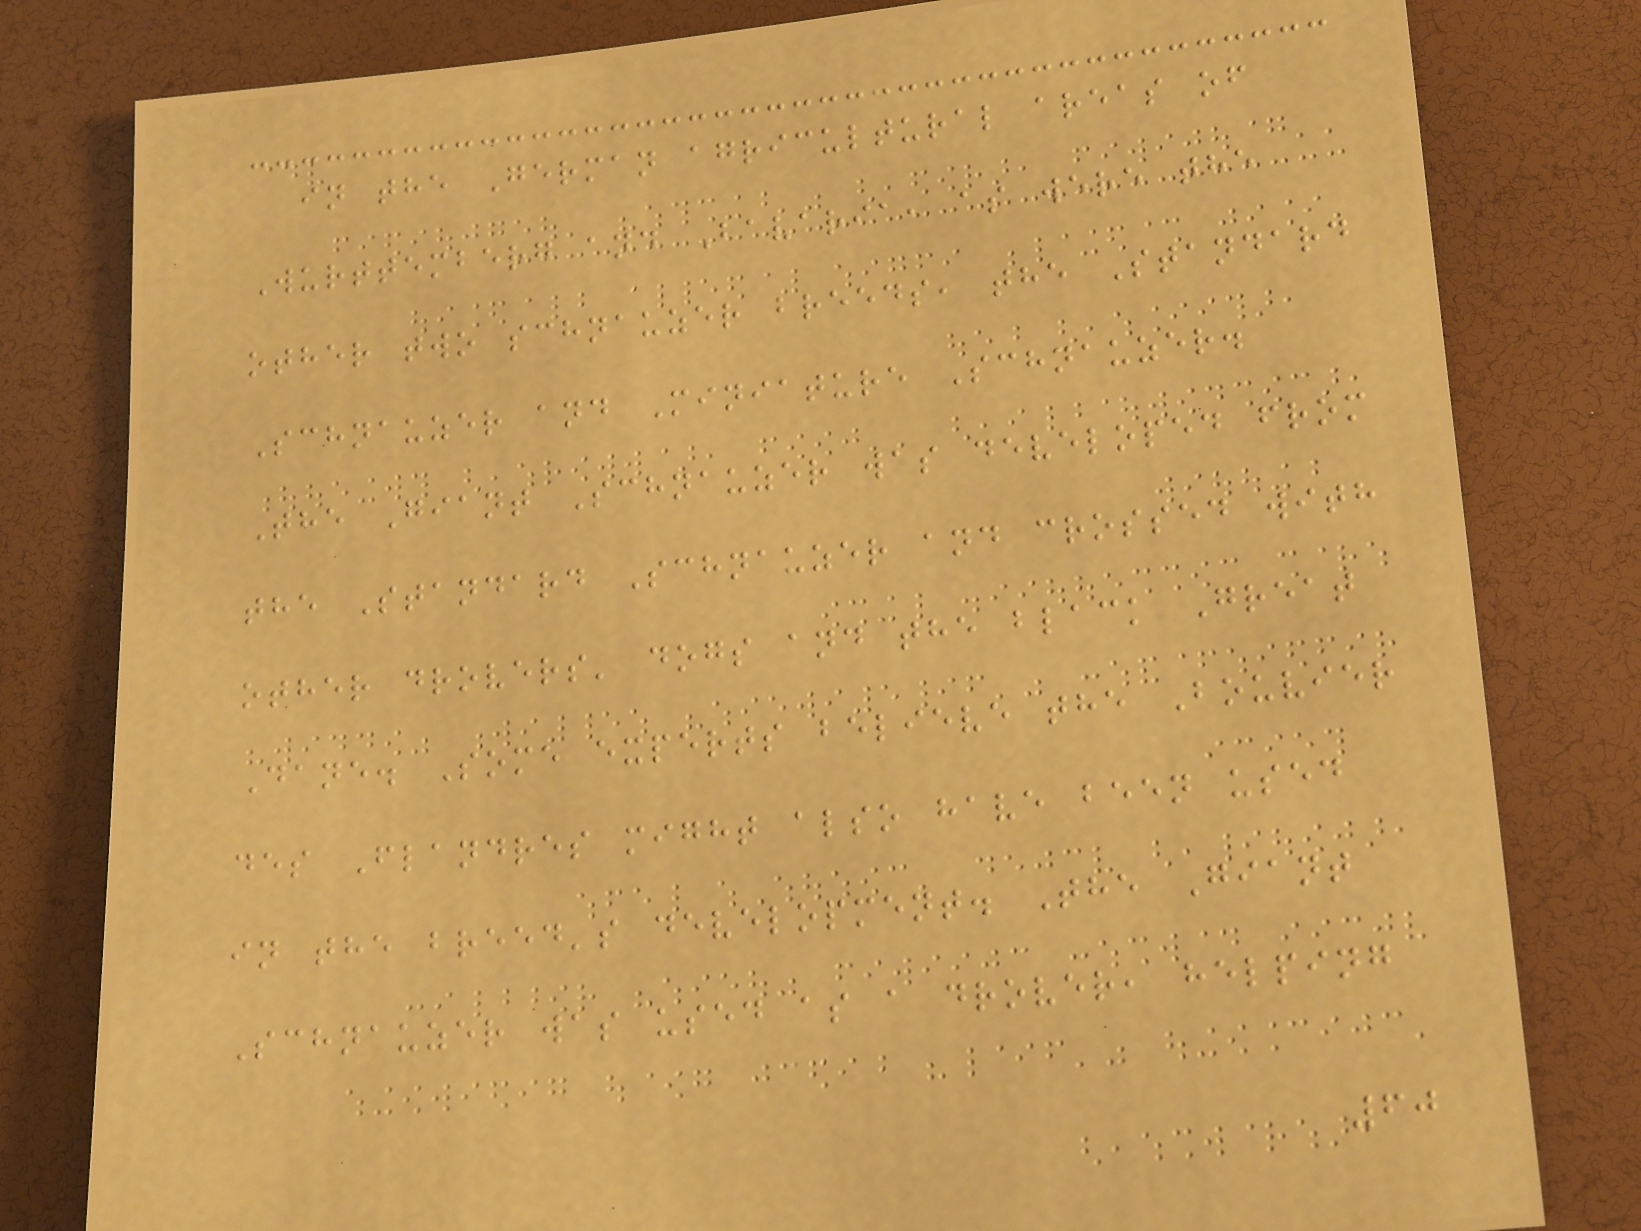in the German agricultural areas of
Wurttemberg and Bavaria, as were the
other two schnauzer breeds, the Standard
Schnauzer and Miniature Schnauzer.
The Giant Schnauzer was developed from
the Standard Schnauzer and crossed with
other drovers' dogs and the black Great
Dane. Some experts believe the Bouvier
des Flandres might also have been used
in the breed's development. The Giant
Schnauzer was used as a drover, helping
60
